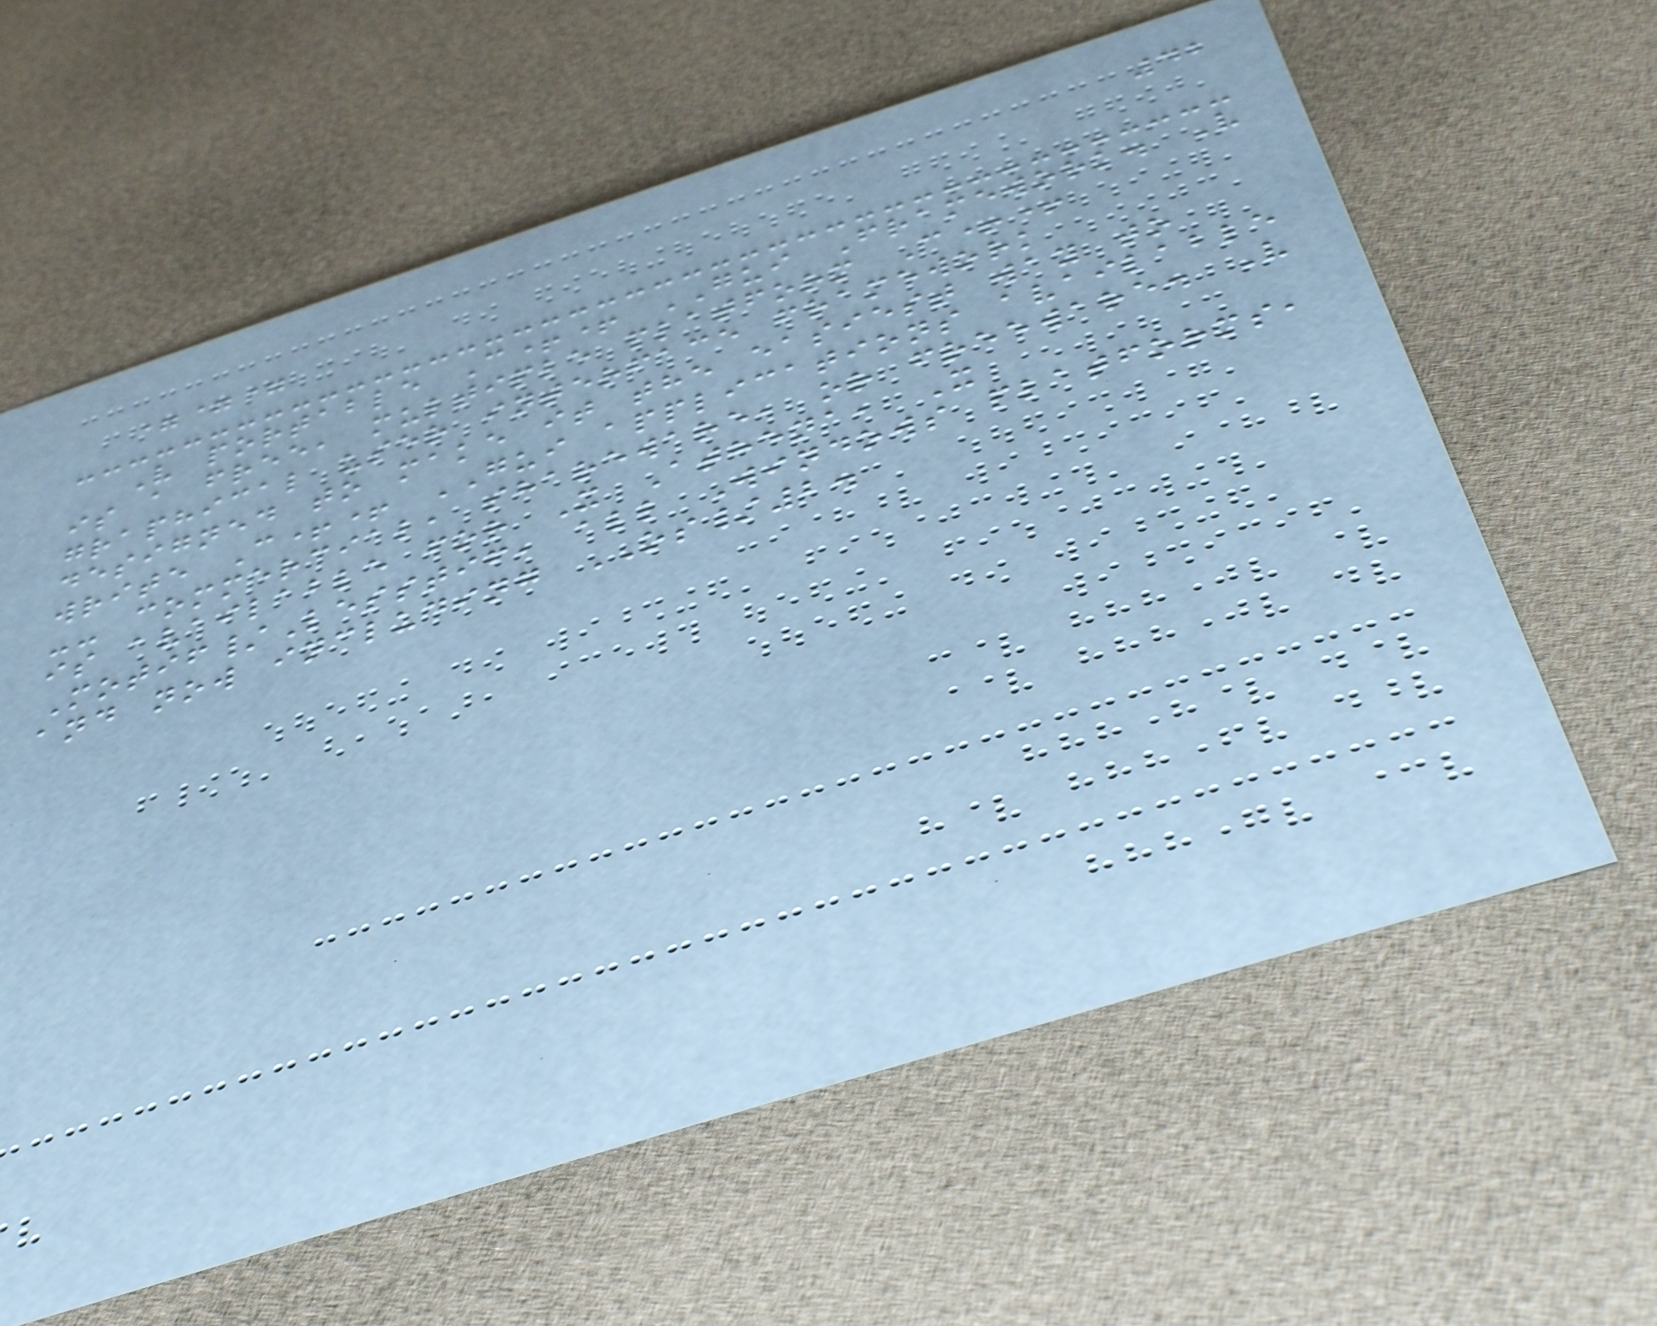42
===
V portable C++ GUI Framework. V
is a free, multiple platform C++
graphical user interface framework
designed to make it the easiest way to
write C++ GUI applications available
-- commercial, shareware, or freeware. V
is available for X Athena, X
Motif/Lesstif, all Windows platforms,
and now including OS/2.
